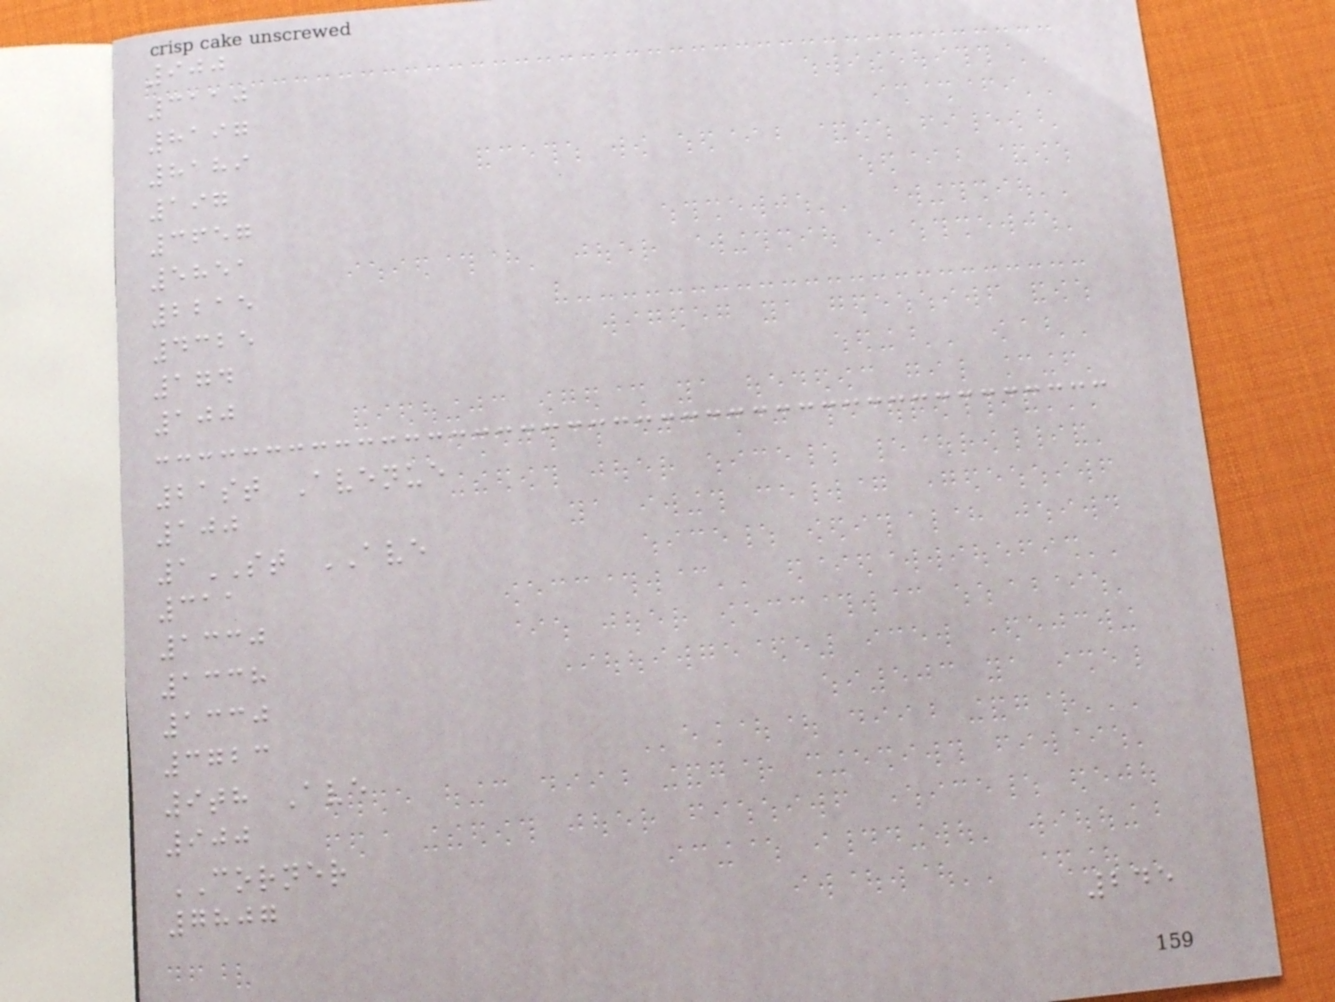900
3110
8197
8189
197
3657
5851
2215
4325
174
100
21st Avenue
100
1ST AVE
311
1330
1338
1330
3723
9th Ave
900
CORNER
7807
245
